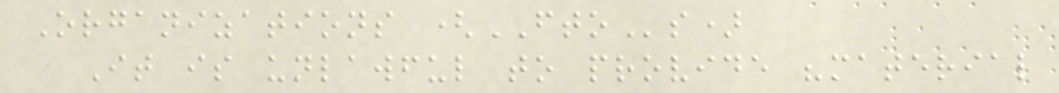Organizations (FTOs)
It is unlawful to provide "material
